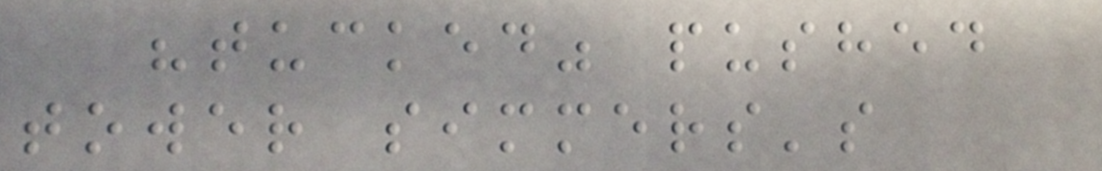"tucked" pushed
tower simmers's
